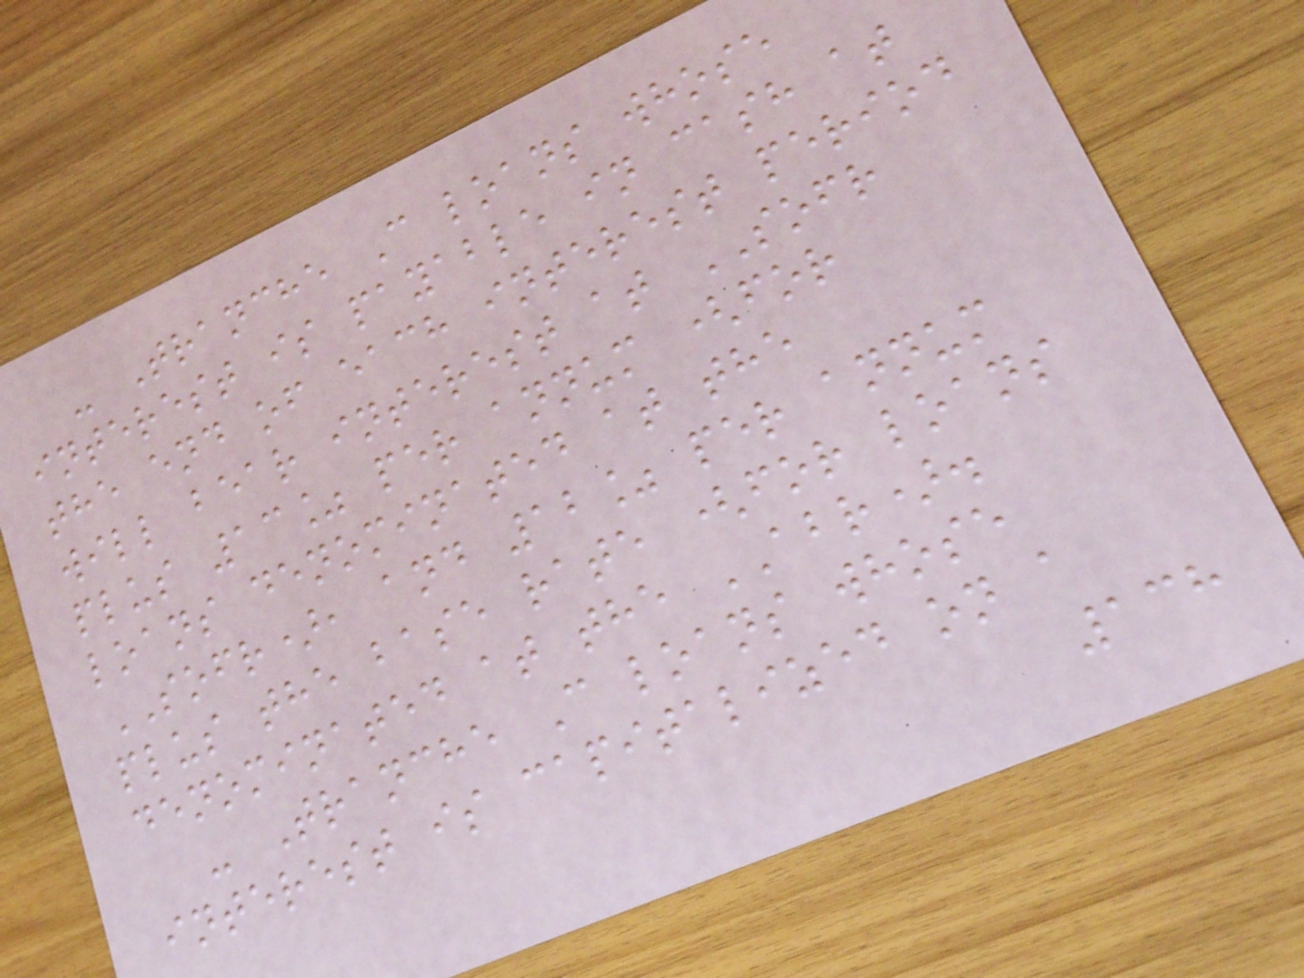- Tranche C loans whose
interest is payable in cash at
the end of each interest period
will bear interest at SOFR
plus 13% per annum (for
loans denominated at the
SOFR), and 12% per annum
plus the base rate (for loans
denominated at the ABR).
- Tranche C loans whose
interest is capitalized on a
138
